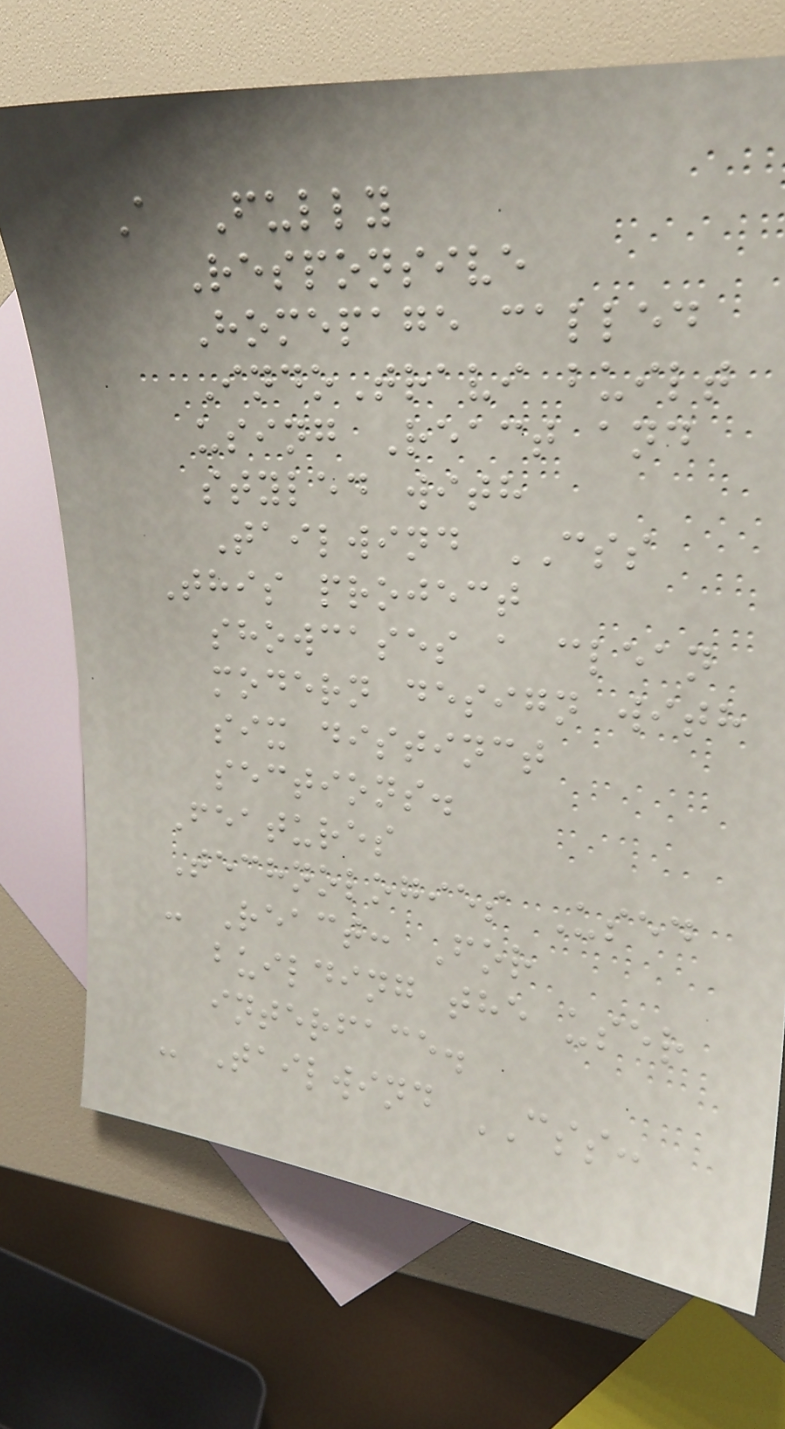A Fully
Responsive
Homepage called
IndoTravi built
using React and
styled with
Tailwind CSS
This project
showcases a clean
modern design with
six distinct
sections.
Features
Technologies Used
- React: For
building the user
interface.
- Tailwind CSS:
